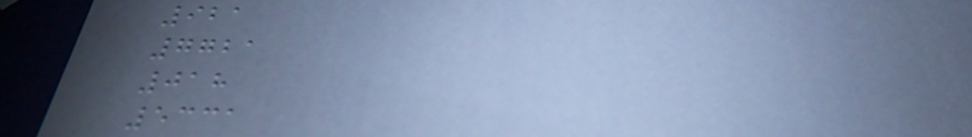921
7721
018
5331
